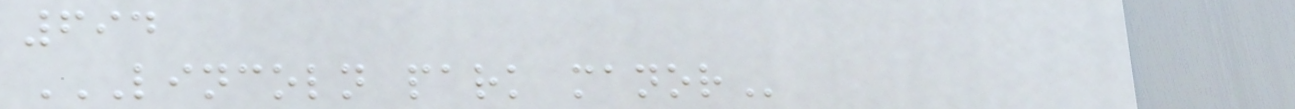694
LINCOLN PARK MANOR
